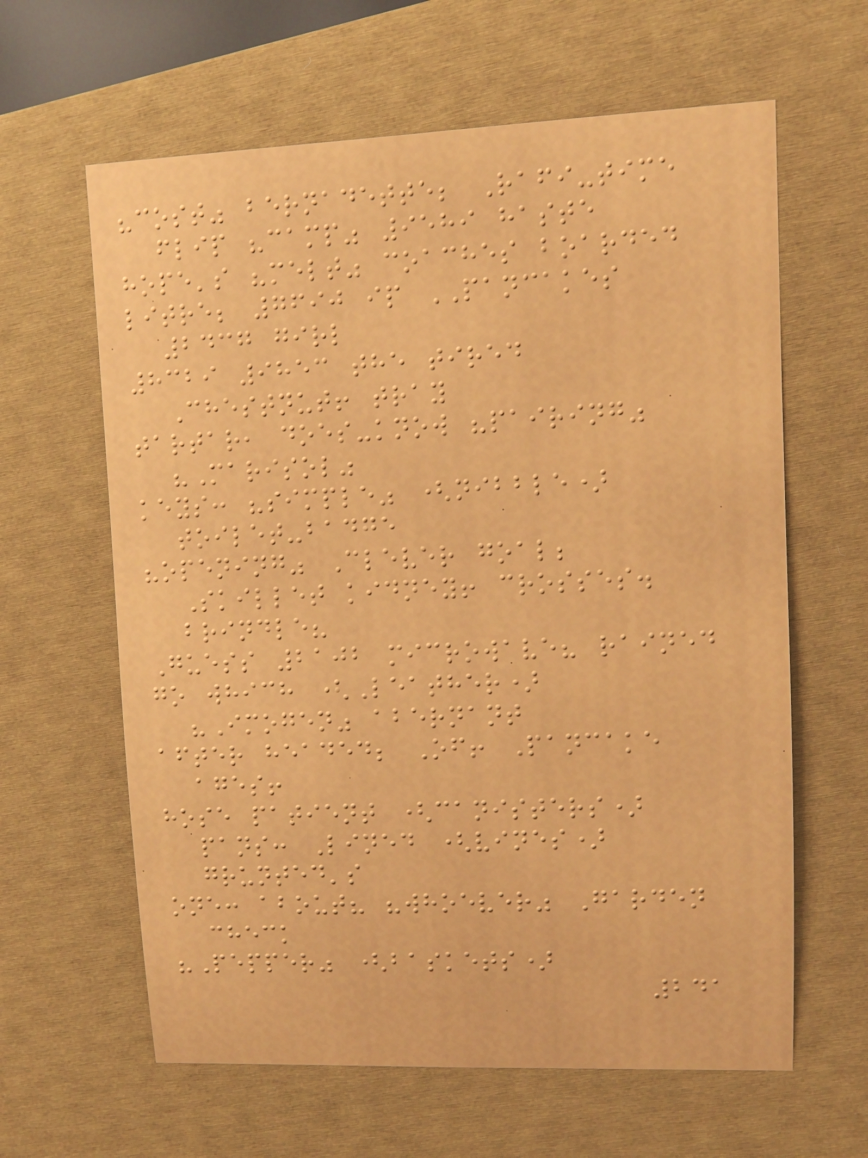"cost" bernadette; Rafi-time
flip "camp" 9589 haste
hope's "melt" coaches boarded
litre; 7690 ip PANCAKES
2437 girl
8329 9853 the tired
Chestnut! tray
tartar, does-know "pairing"
"Marisol"
keys: "simple" (nibble)
toilet-badge
"opening" Clever goal;
Skillet kidney! crosses.
brindle?
Guess 2102 microwave? rained
go which (Leather)
"Imogen" abernant
after headed; Of! Pancake
ages!
hose patient (canisters)
pans: Lined (vines)
grunted's
one: about? "whoever" Garden
check
"Pepper" (baskets)
241
